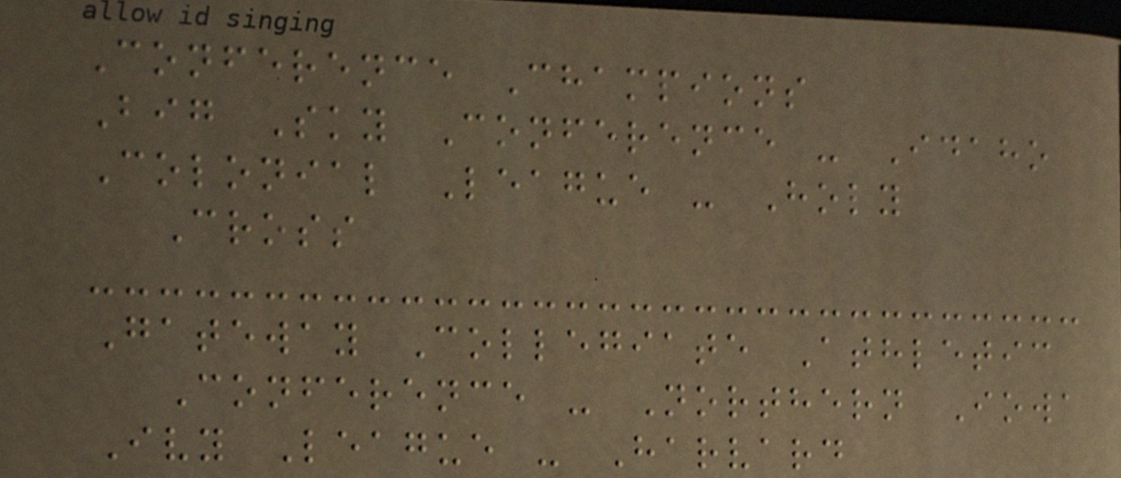Conference Champions
Big Sky Conference - Idaho
Colonial League - Holy
Cross
Gateway Collegiate Athletic
Conference - Northern Iowa
Ivy League - Harvard
